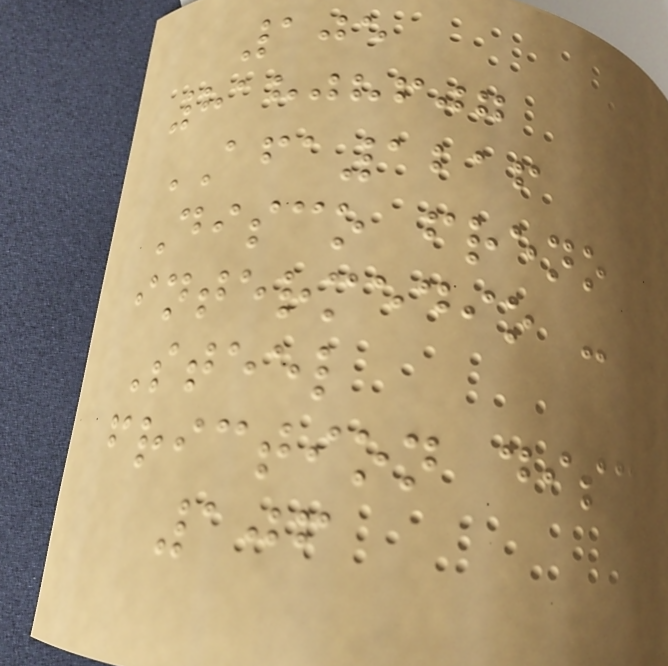105
81808607
AFA1216
Disco freno
intermedio -
Steel
friction disc
106
